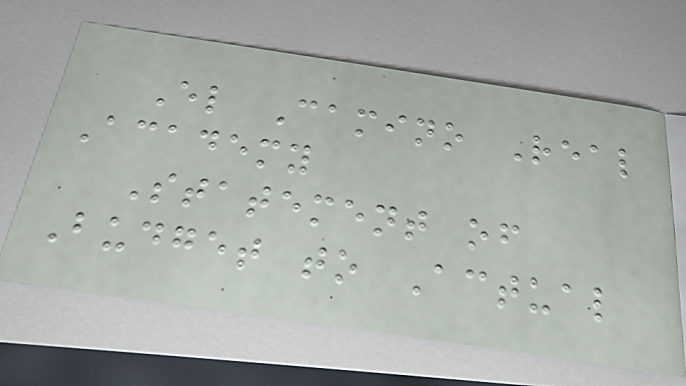El Camino Real
Academy
Statement of
Budget to Actual
